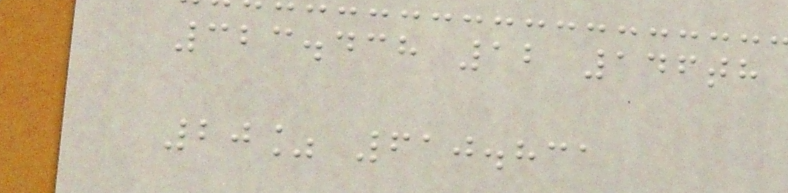323.438 12 146th
20% 610.831
